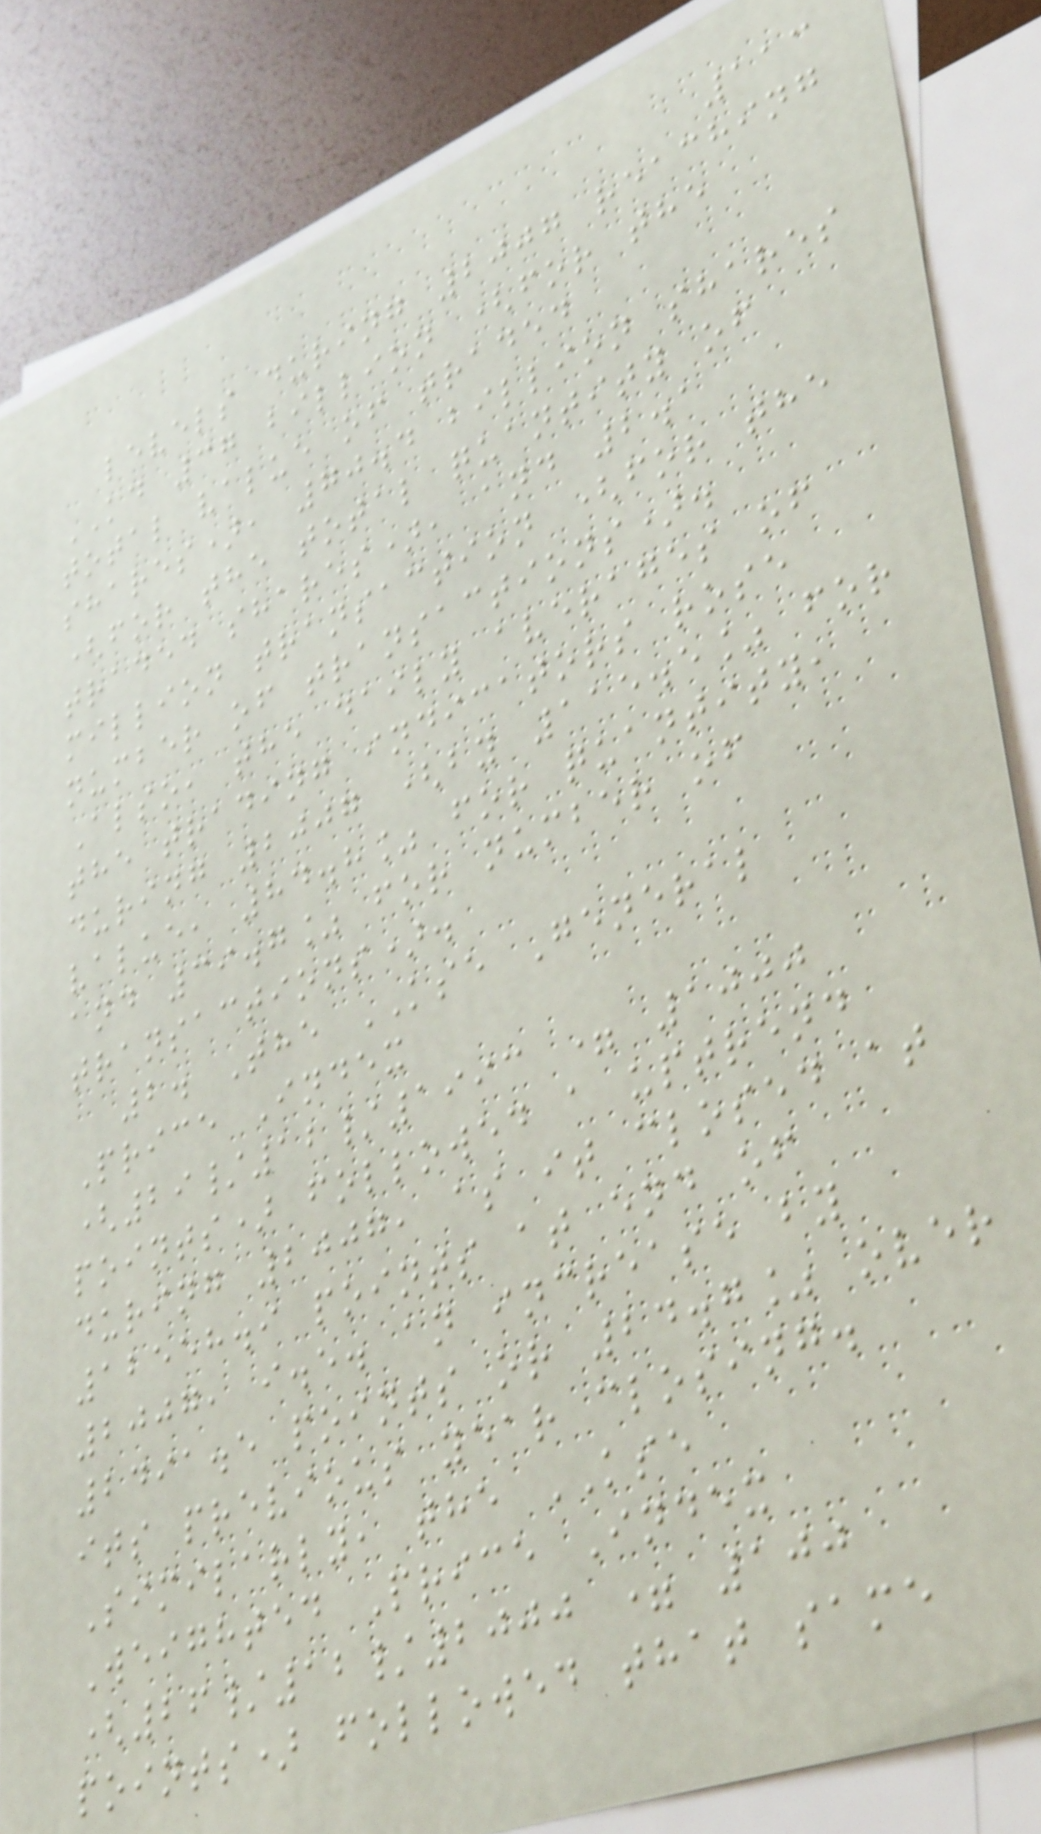113
levels during 2007 reaching
KD 37 billion (for the
total value of traded
shares), 70.4 billion shares
(for the total quantity of
traded shares), and 2.1
million transaction (for the
number of transactions).
Also, the daily averages of
the trading indicators rose
during 2007 (by 115.5% for
value, 84.8% for quantity,
and 39.7% for number of
transactions).
2. The KSE General
Price Index
(29/12/1993 = 1000
points) followed a uptrend
during 2007, as it closed at
12558.9 points at end of
2007, i.e. an increase by
2491.5 points or 24.7% over
its previous year closing.
Similarly, the KSE
Weighted Price Index
(26/12/2000 = 100
points) followed that same
